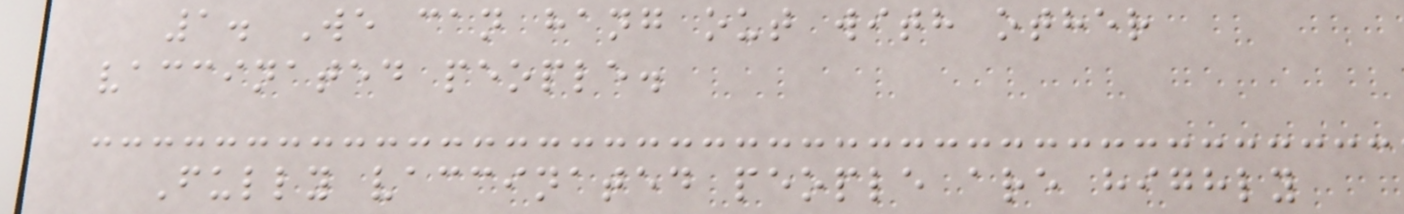1. We can hang out with other
vaccinated people.
Fully vaccinated people are highly
